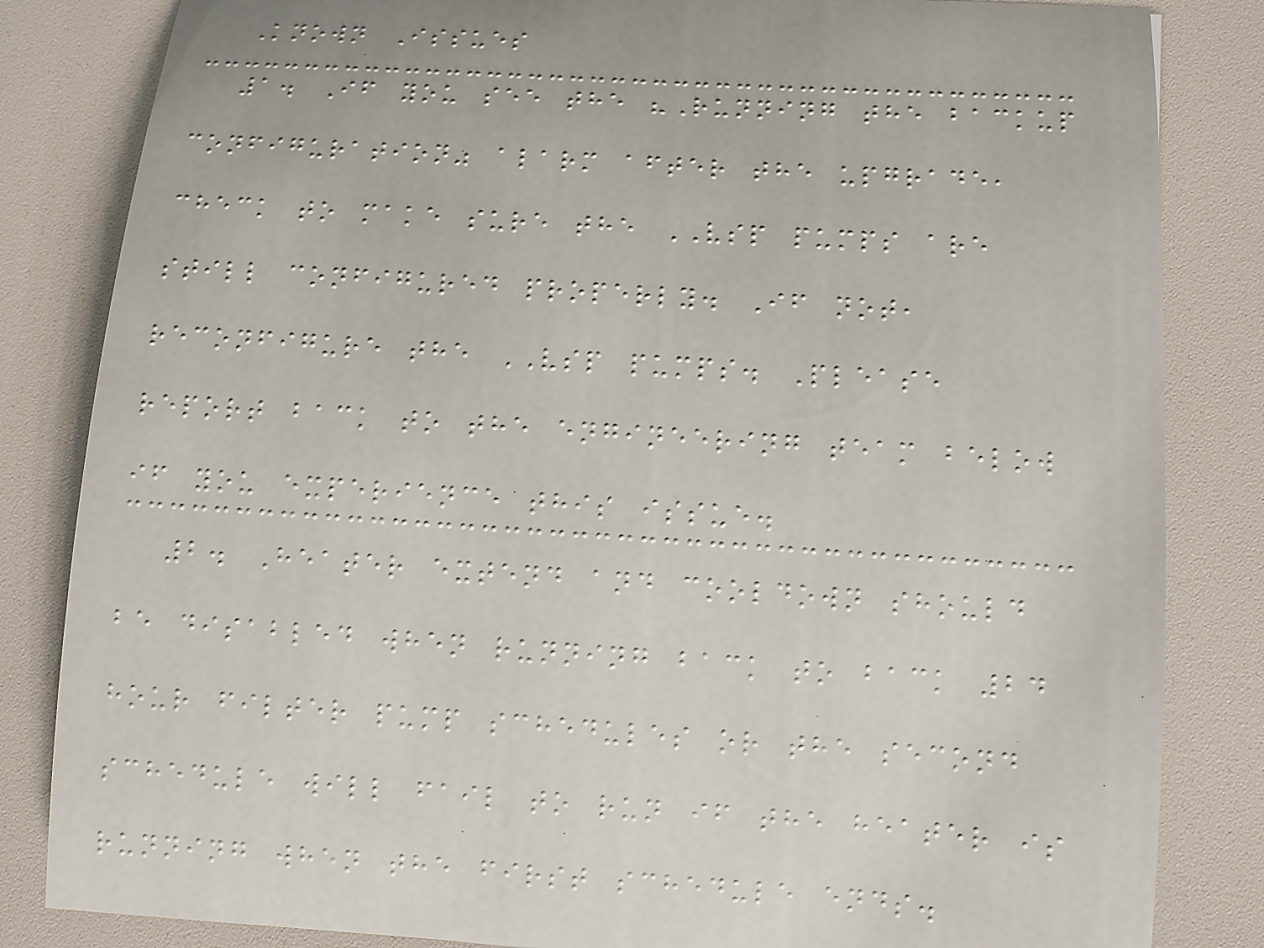Known Issues
1. If you see the "Running the backup
configuration" alarm after the upgrade,
check to make sure the VSP pumps are
still configured properly. If not,
reconfigure the VSP pumps. Please
report back to the engineering team below
if you experience this issue.
2. Heater extend and cooldown should
be disabled when running back to back 24
hour filter pump schedules or the second
schedule will fail to run if the heater is
running when the first schedule ends.
